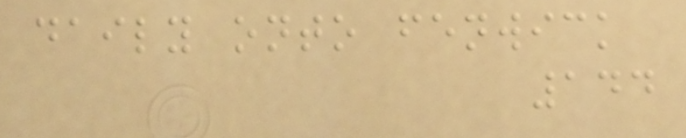daily onto fenwick
144
